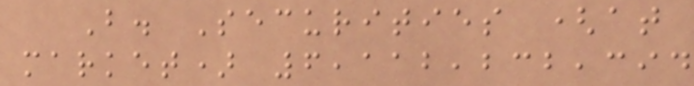B. Securities (at
market) 6,112,232,394
